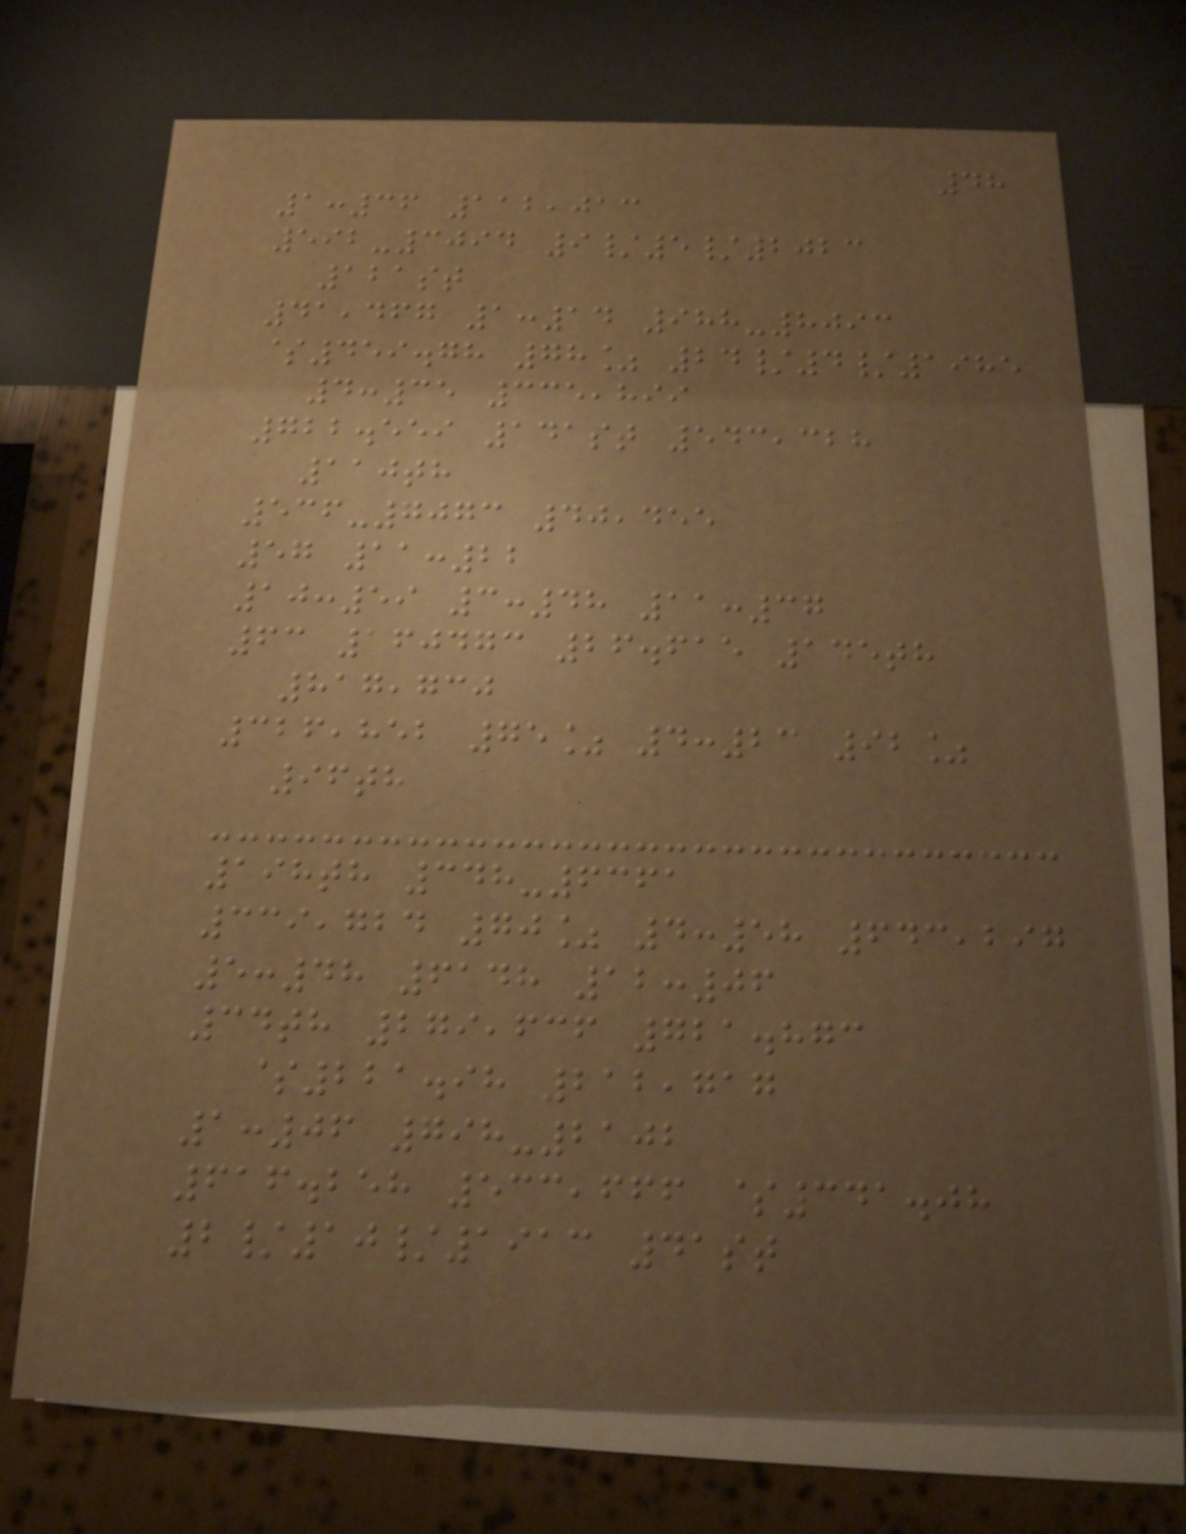48
1:36 112,013
592-3094 9/5/2023
121st
41,467 1:14 988-8093
$459.78 78% 24/4/1985
4:35 335,899
722.559 141st 543,328
110th
536-7073 40,455
57 11:22
10:59 3:48 11:37
63 160473 26.615 145th
817,730
326,852 75% 4:23 92%
96th
198th 348-6361
339,724 70% 4:58 643,297
5:48 6148 12:06
34th 279,636 721.873
$221.98 212,717
1:06 798-2102
616.258 533,666 $341.08
2/10/1913 41st
